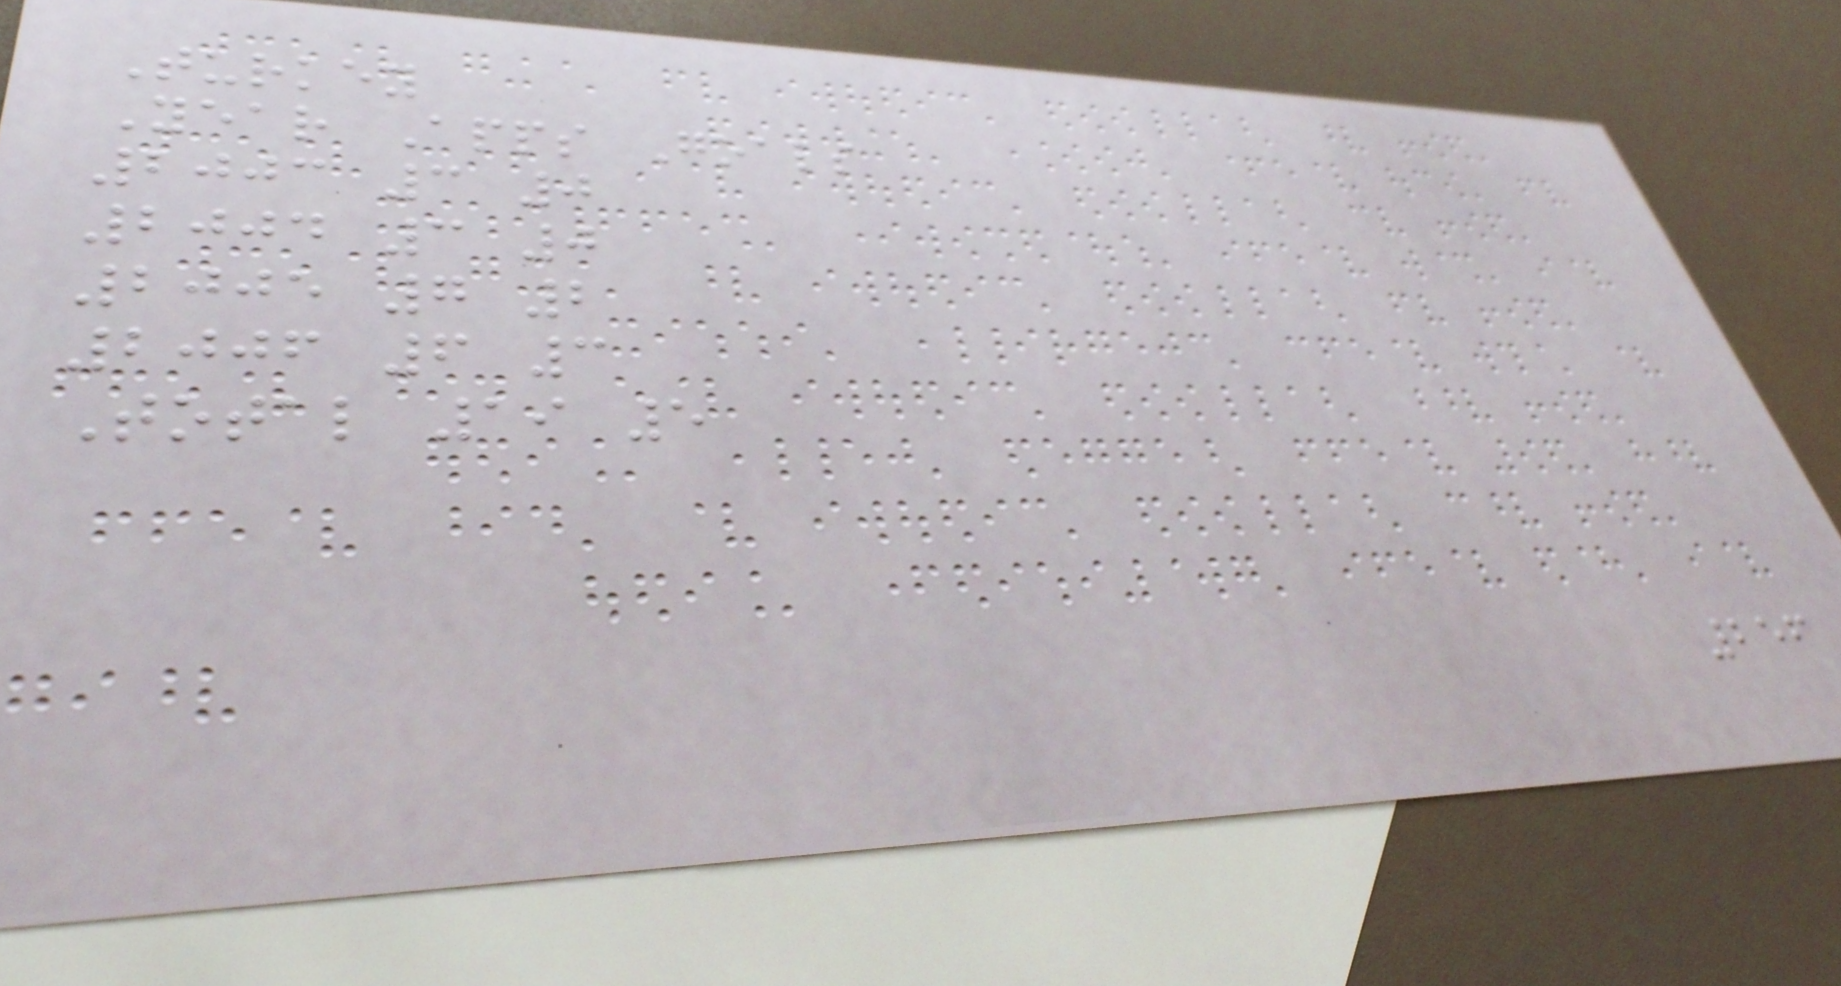Turkey
Year Apps Goals
2003 3 0
2004 3 0
2005 7 2
2006 6 3
Total 19 5
256
